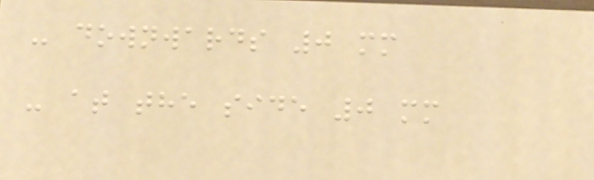- downwards 0 mm
- at the side 0 mm
